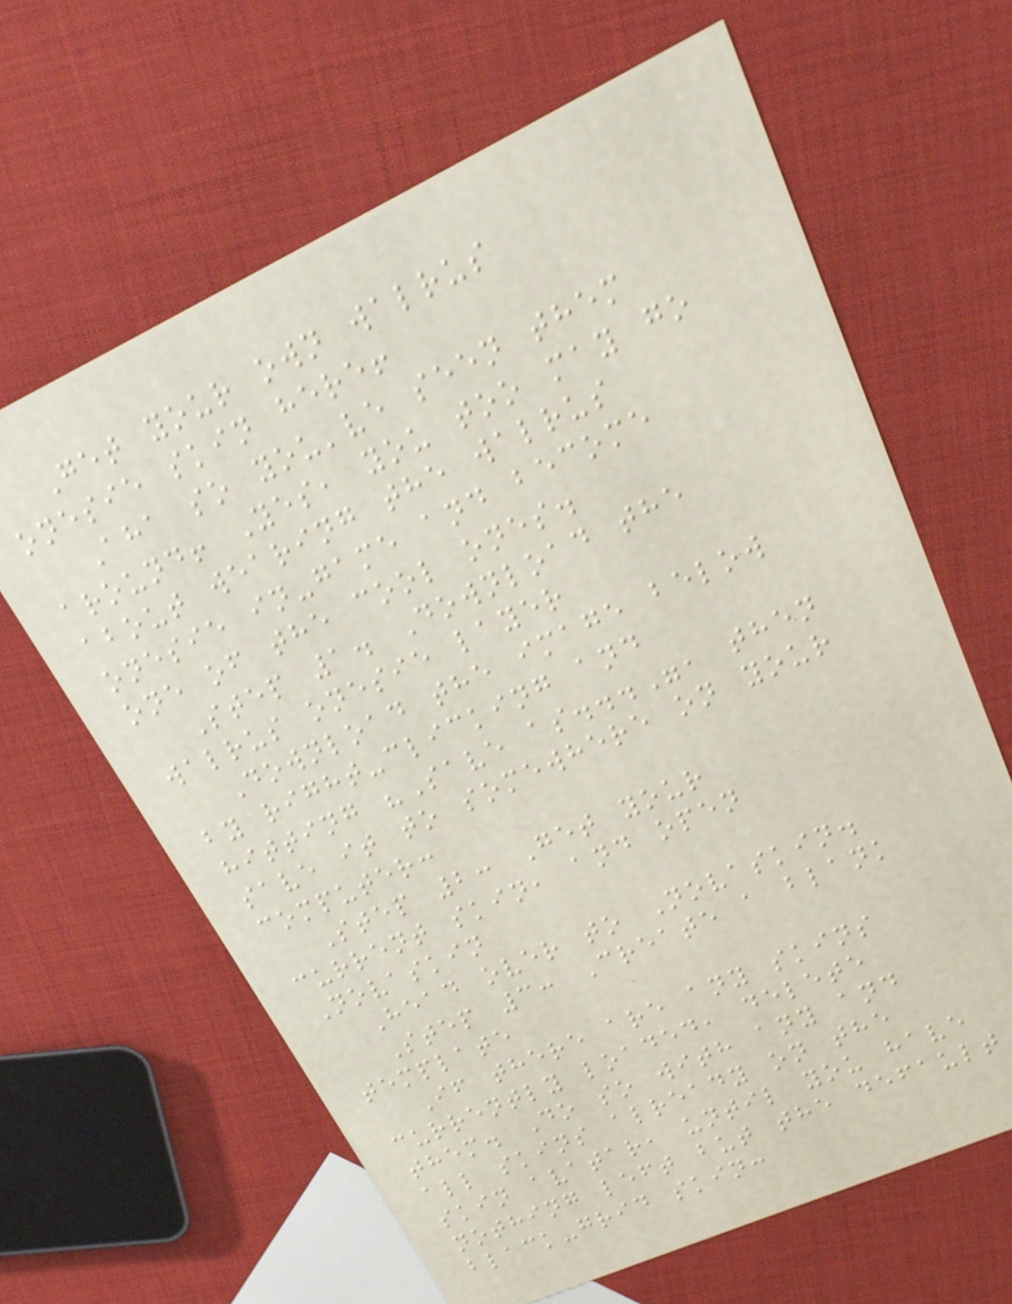Get your own walrus
onesie skin here!
Aha so you've seen them
around! Yes, you too may go
about wearing the walrus
onesie in-game and become
one of the cool ones.
Step 1. Download the
walrus onesie layer
Download the image below
by right-clicking and
hitting "Save as...", then
save it to somewhere on your
computer:
Step 2: Get your
current skin, and open
Novaskin
Head over to Novaskin.
Step 3: Create a blank
template
If there are any skins
currently loaded, delete
them. Do so with any and
all skins already on the
skin avatar, until you have
nothing left but the default
black-grid skin:
